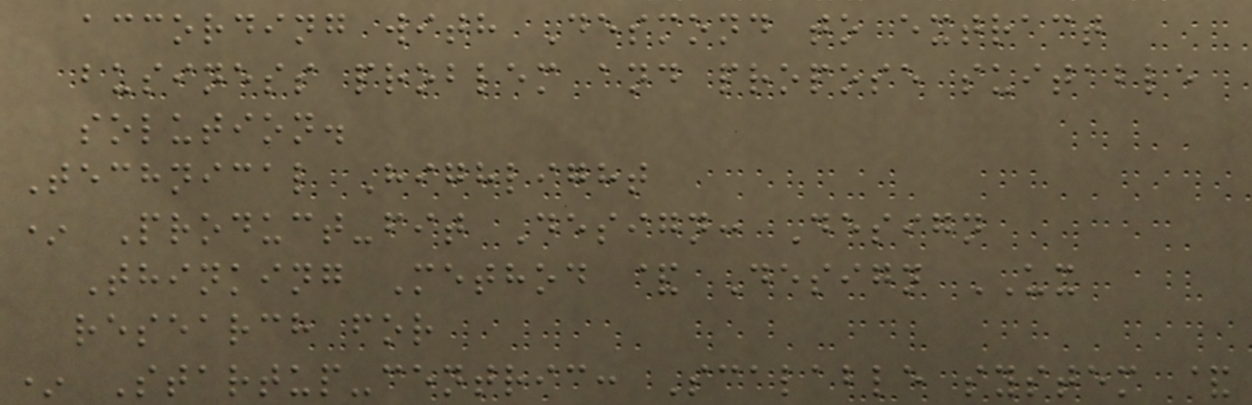according with Desmond to extract
business problem and propose suitable
solution.
Technical Highlight
* Product-fit Design: Design
Thinking Method & Design UX
research for
* Startup-centric: Scalable system &
